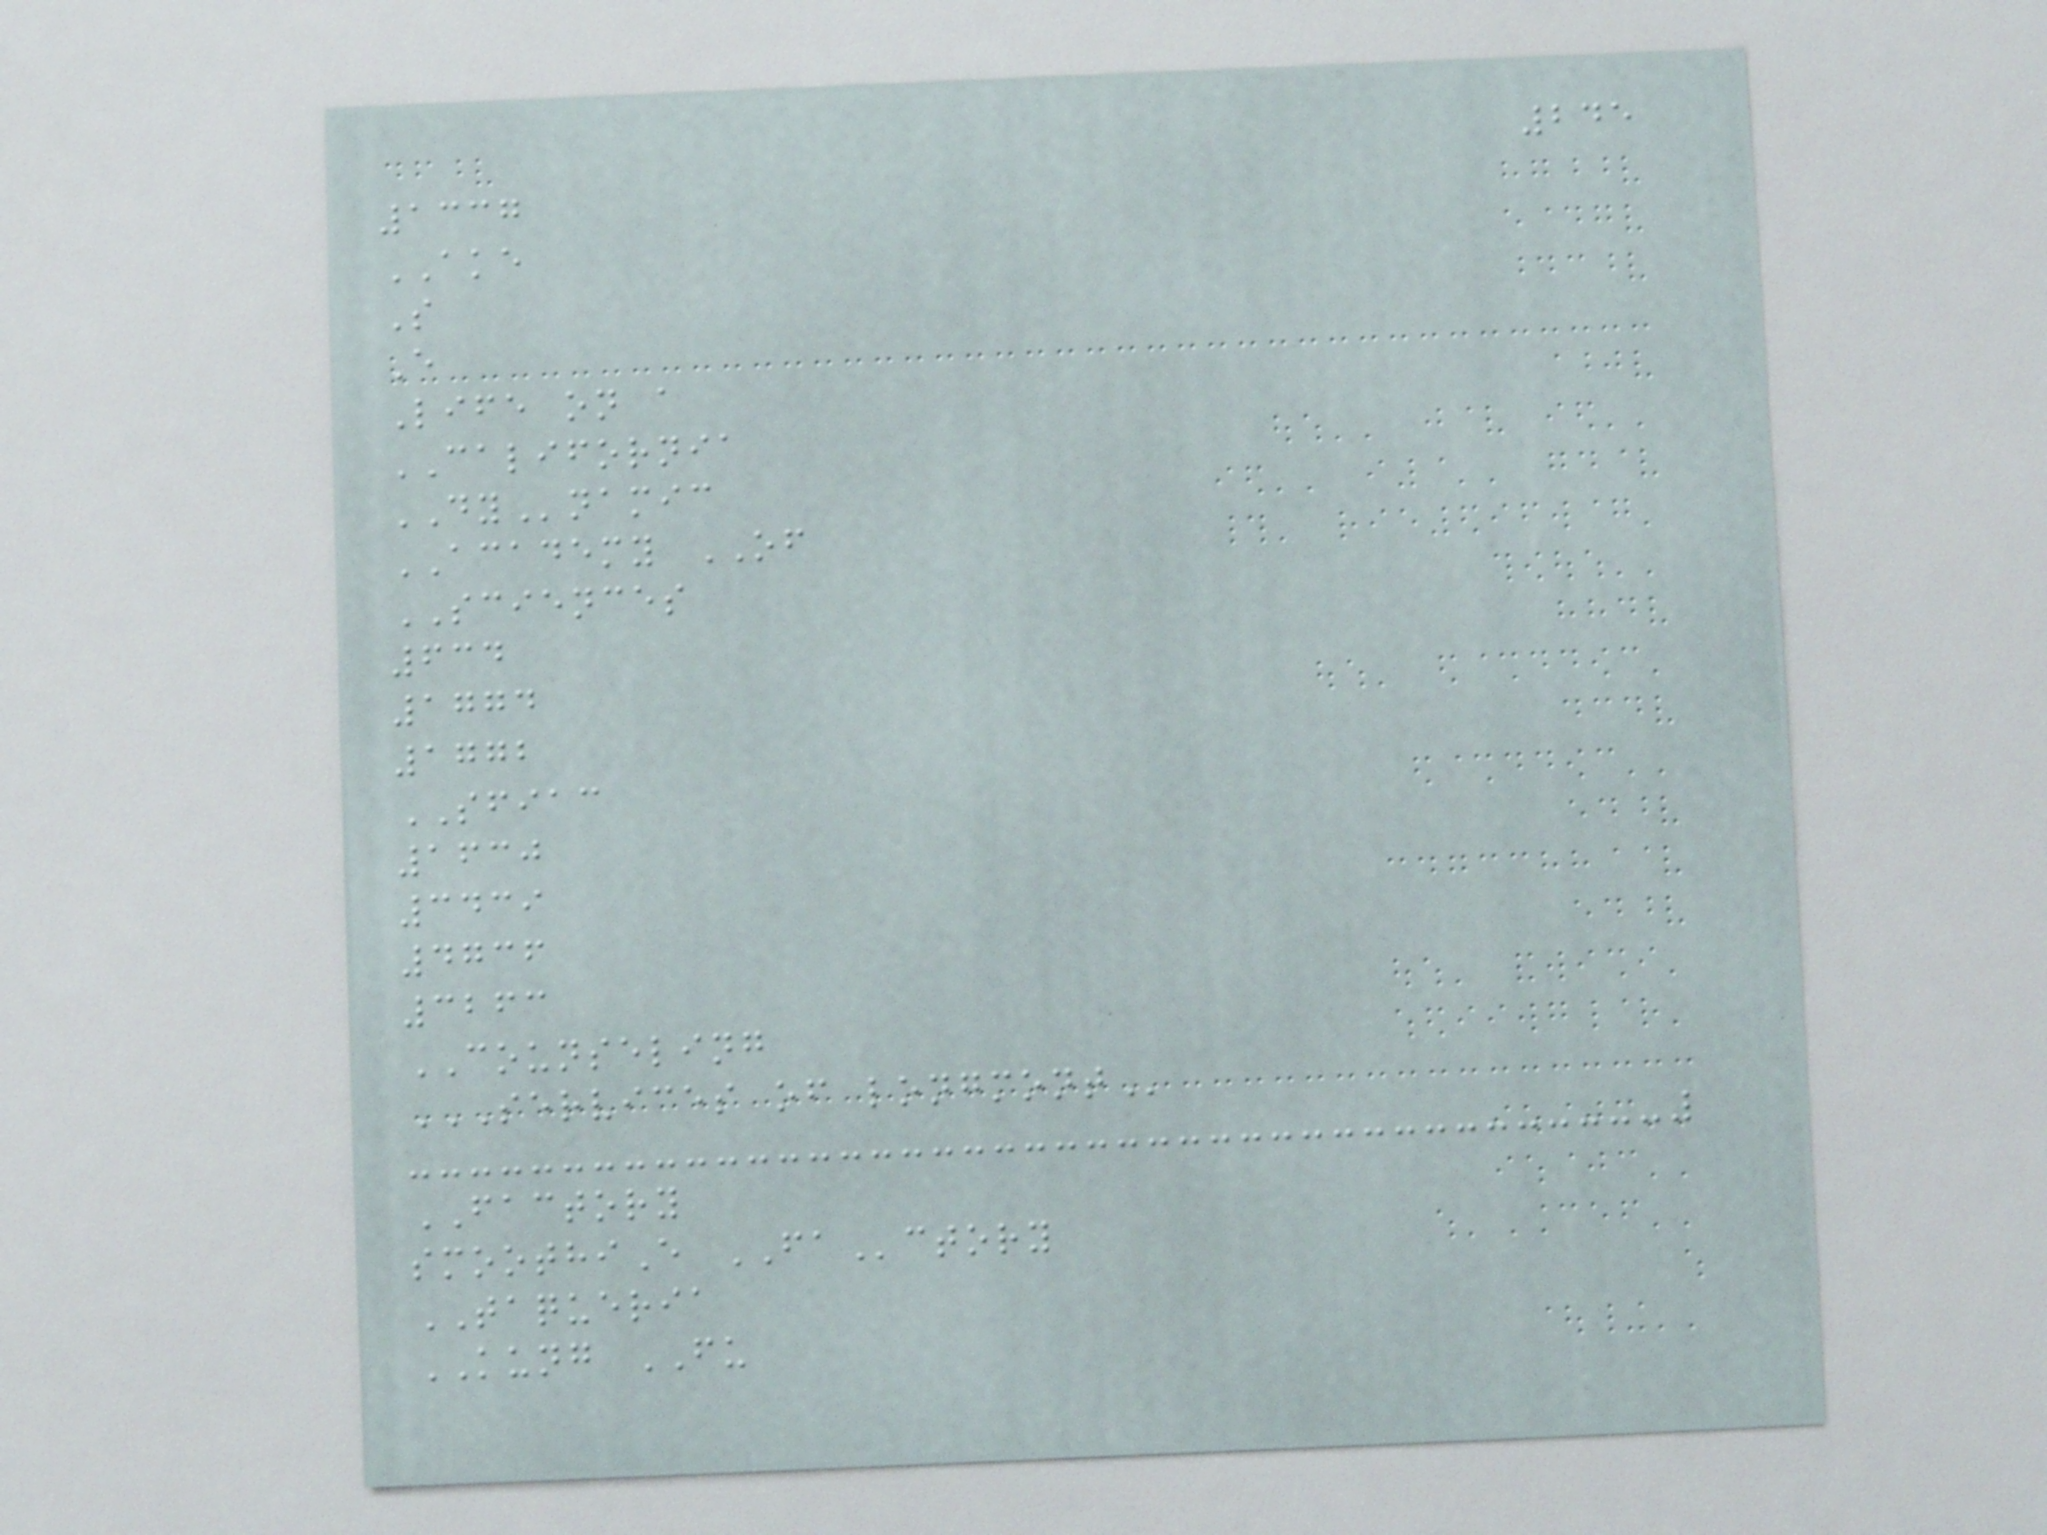245
1337
AKE
S
E
Life on a
CALIFORNIA
DYnamic
ACADEMY OF
SCIENCES
634
1774
1772
SFIAC
1630
3439
4736
3263
COUNSELING
SERVICES OF LONGMONT
FACTORY
smoothiE FActory
TAQUERIA
KUNG FU
